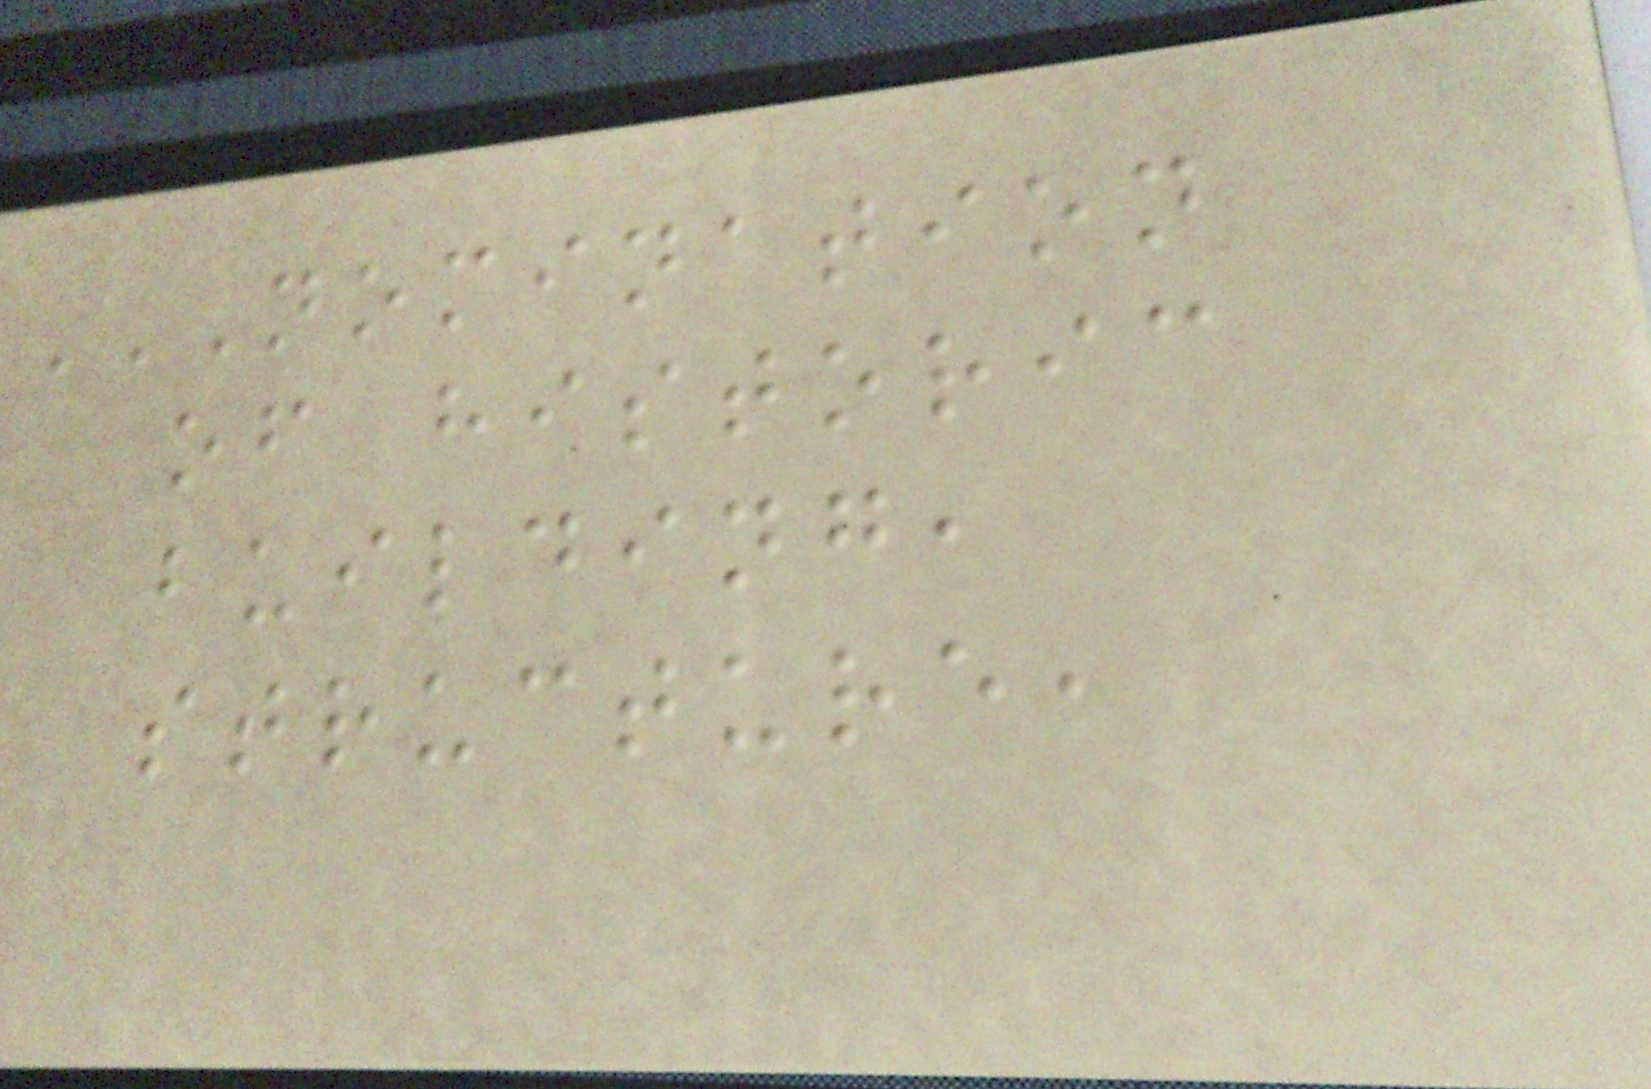NOMINATION
OF HISTORIC
BUILDING,
STRUCTURE,
